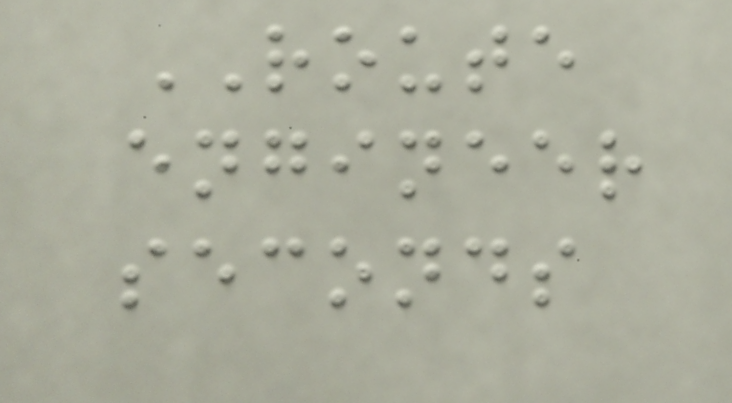ROUTE
engineer
seconds
